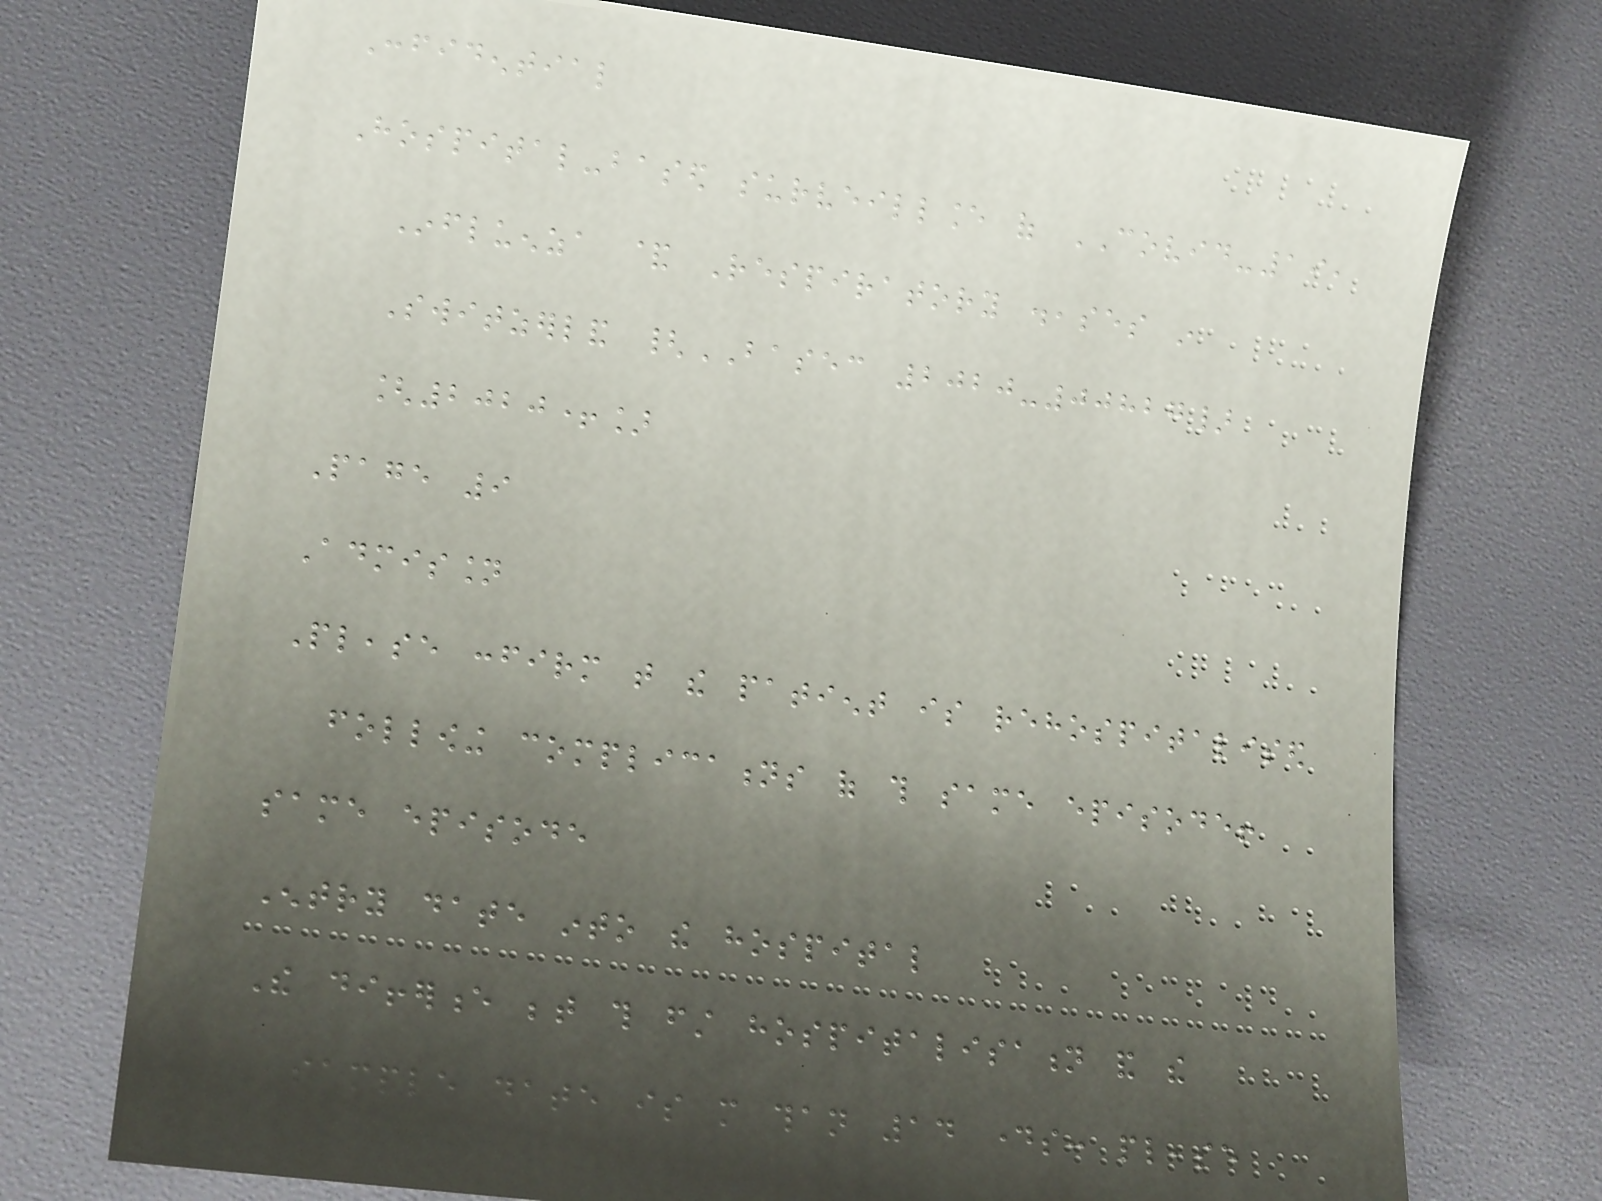Confidential
Hospital-based surveillance of COVID-19,
Influenza & Respiratory diseases in
Switzerland {BASEC 2020-00827}
[2020+]
Page 9
Admission
Please confirm that the patient is rehospitalised
following complications of this same episode!
same episode
Entry date into the hospital
The difference between this first hospitalisation and the
sample date is more than 14 days: please
